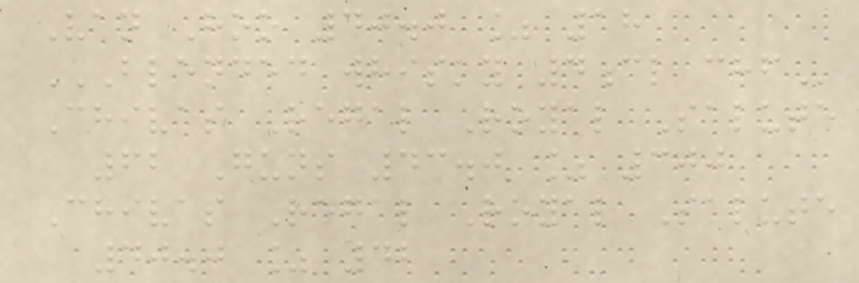Van Hoo 40.0 % 18
BLENDED WHISKY 4CL CHF
Chivas Regal Royal Salute
62 Guns 43.0 % 300
Chivas Regal Royal Salute
40.0 % 42
